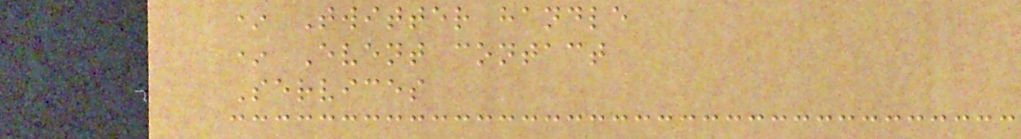* Twitter handle
* Event contact
Services
